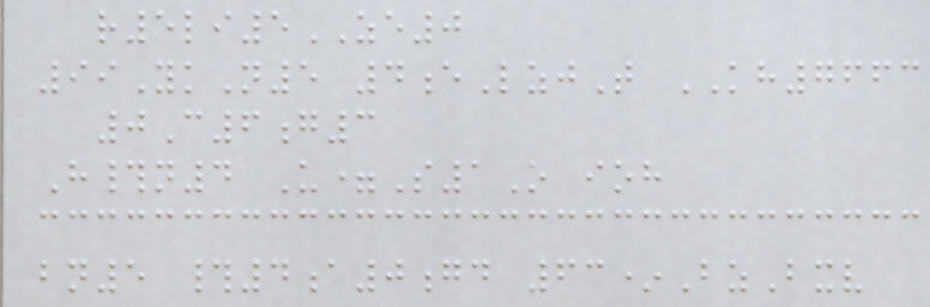r5li5ZE0
99YkN5 4eLzjT KH7663
0C6g3
H#n4 U=S1O ioh
bn5 #4a0gd 63*BzBxv
